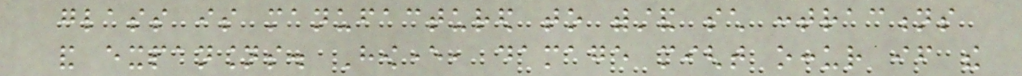glass is manufactured to withstand such contractions
and expansions. However, damage might occur if the
